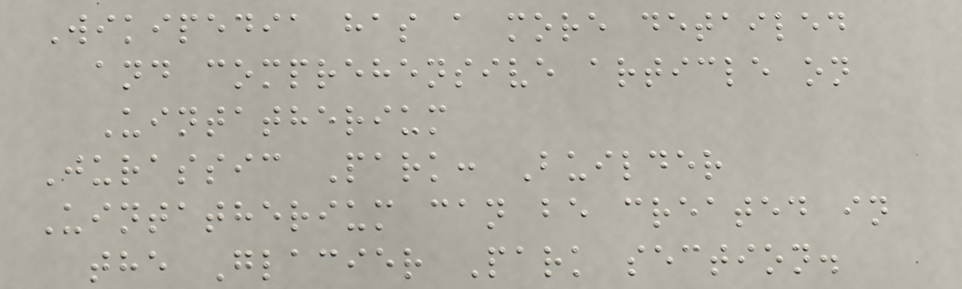Wikipedia has a more detailed
and comprehensive article on
Uintatherium
Jurassic Park: Builder
Uintatherium can be created in
the Glacier Park section.
